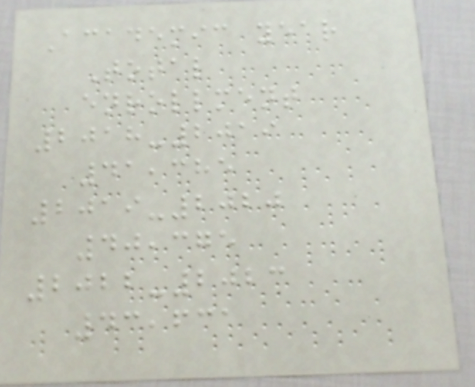Academic year
Total
enrollment
2018-2019
41,385
2019-2020
40,375
2022-2023
43,631
